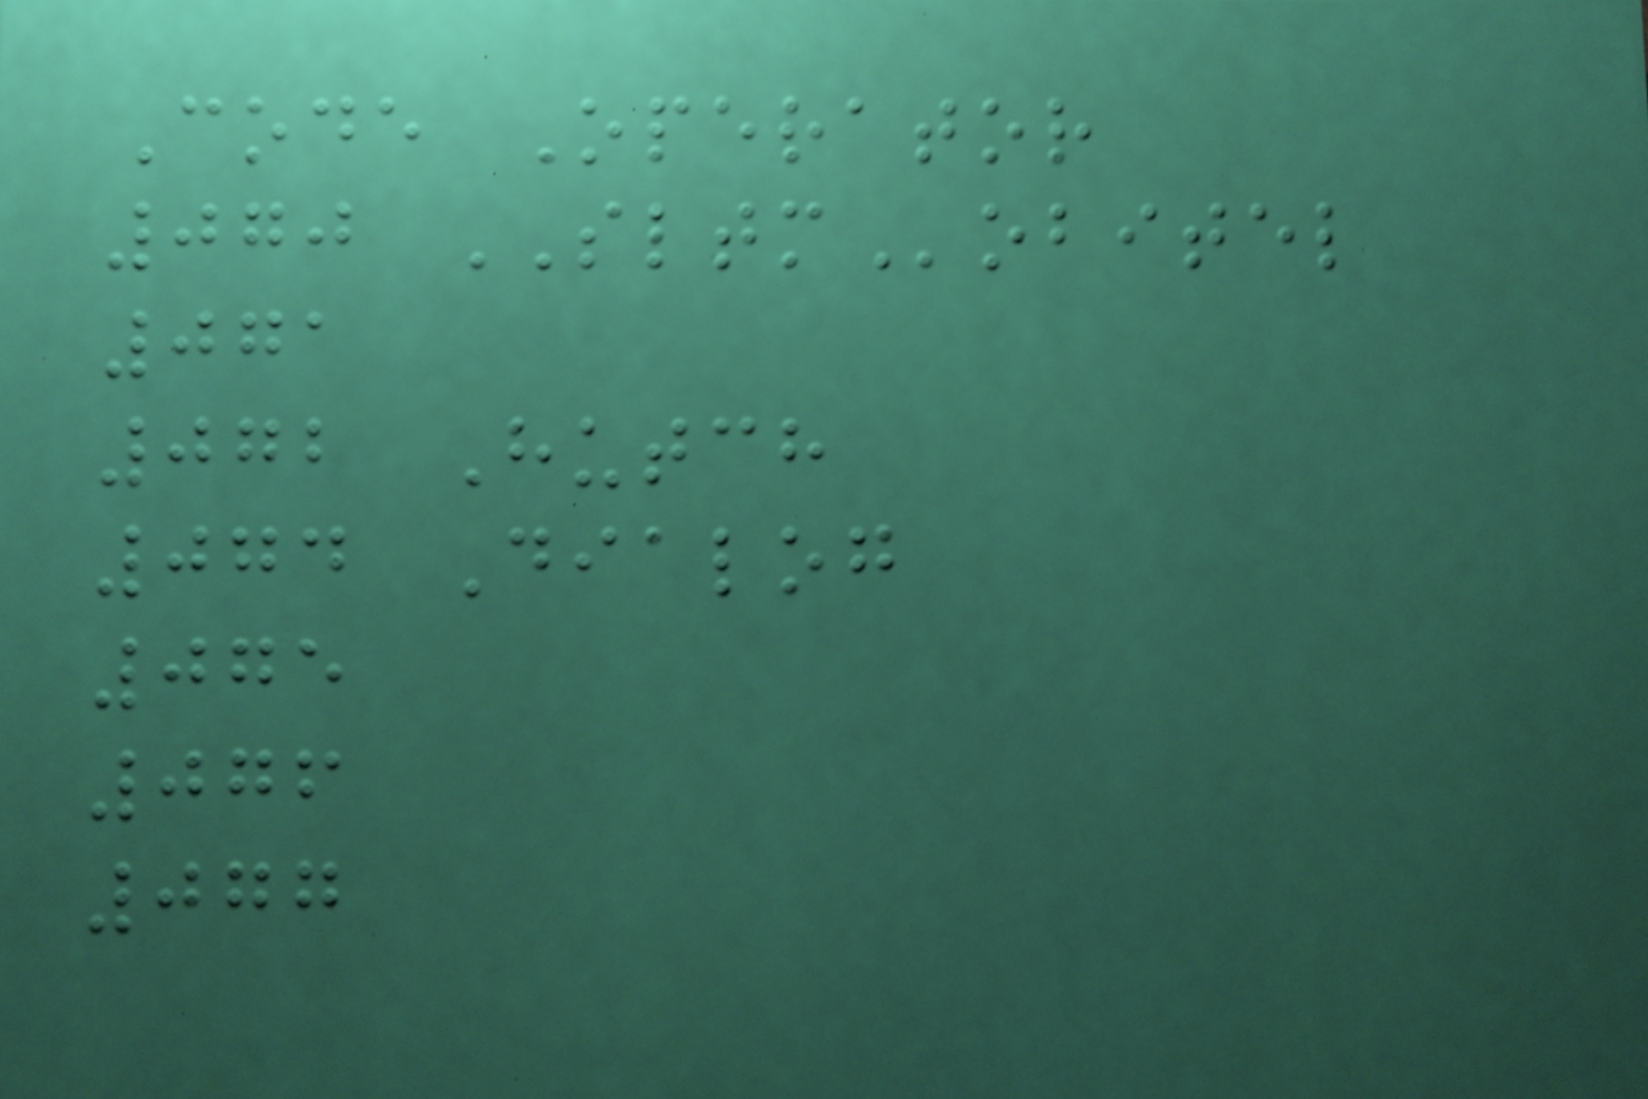Code Operator
070 SLTMobitel
071
072 Hutch
074 Dialog
075
076
077
